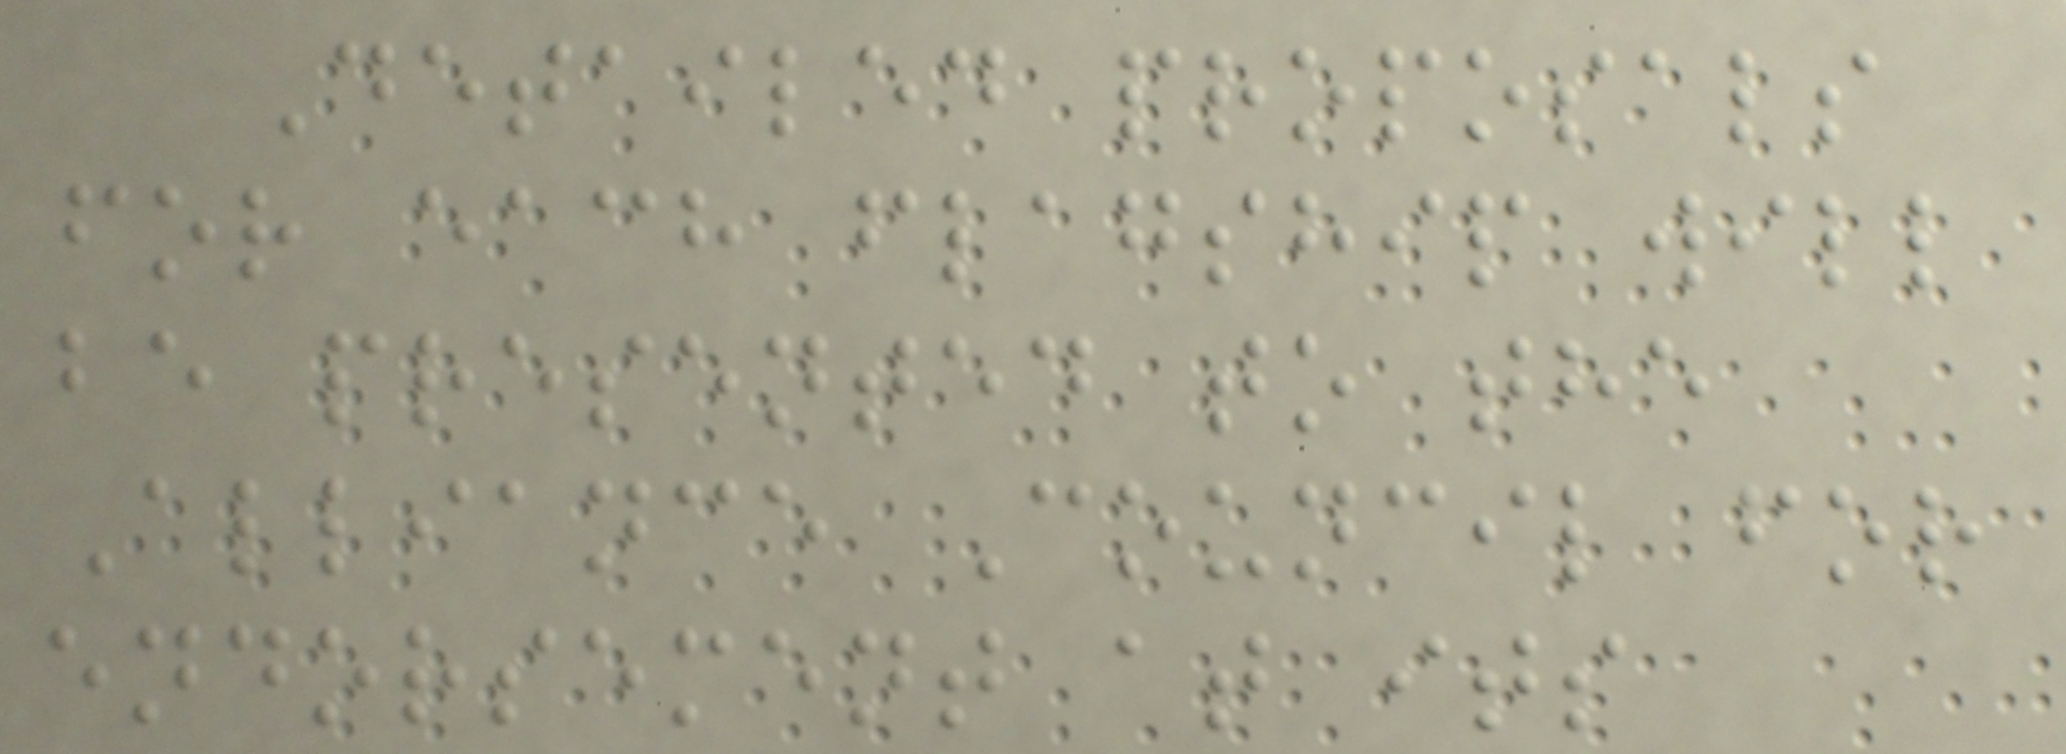Detailed proposals
for each flagship will
be presented to the
Alliance Council for
endorsement at its
